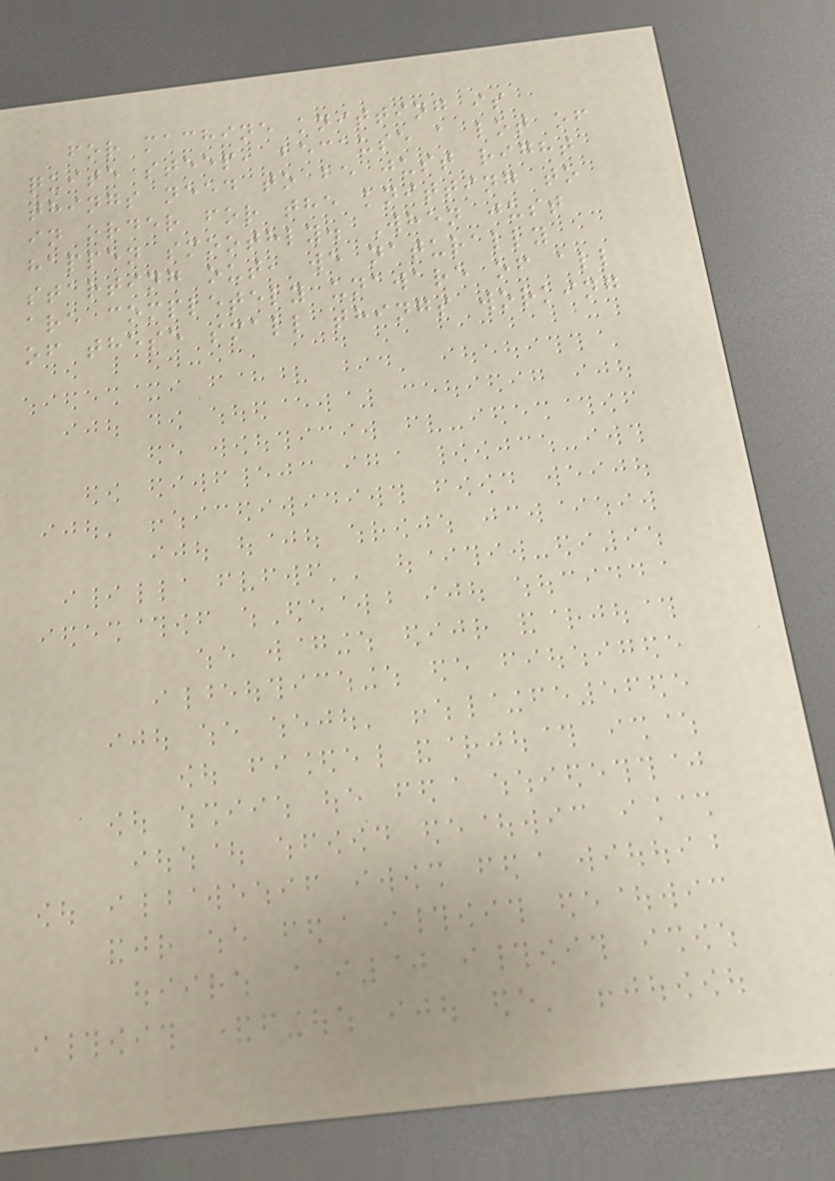for machine knitting is
quite steep, because a lot of
things need to be just right
in order for the knitting to
happen smoothly. When just
starting out, we naturally
are completely unaware of all
of these small things working
